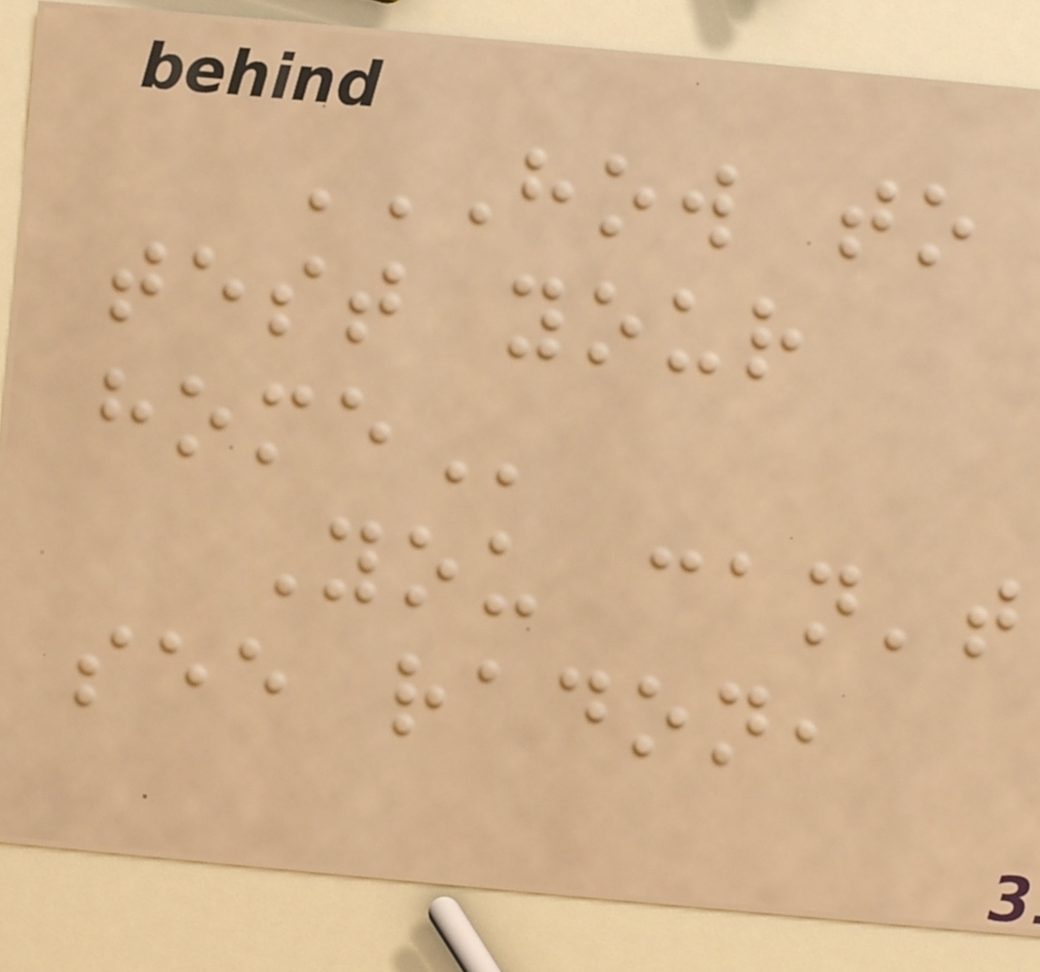HOW TO
TEST YOUR
HOME
You can't
see radon,
